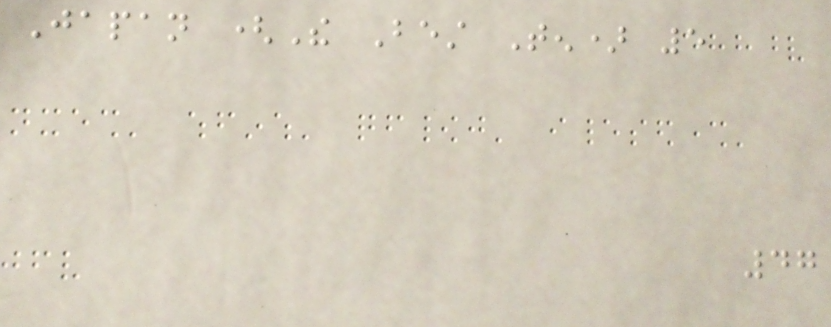Japan (The Best Ten) 5
47
